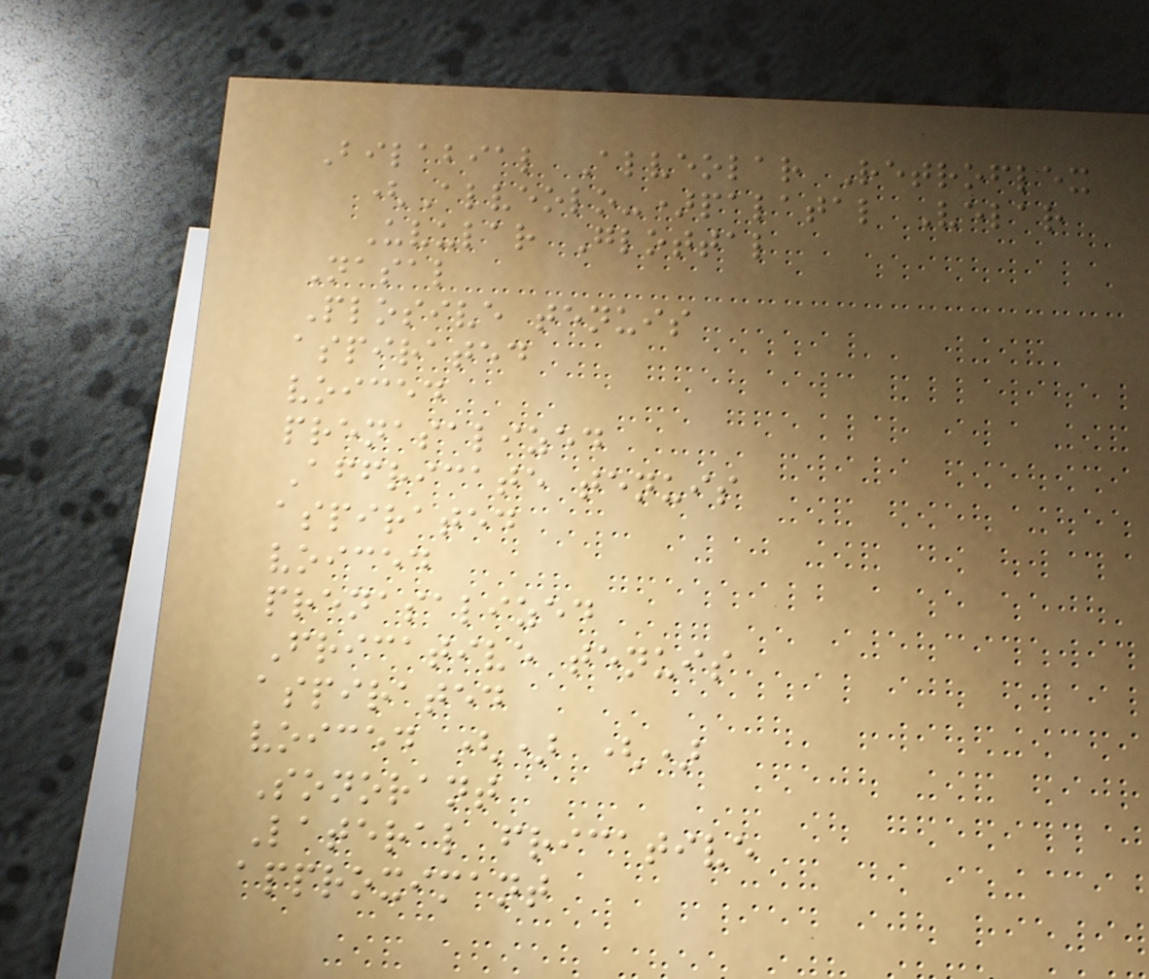Bilabial Alveolar Retroflex
(Alveolo-)palatal Velar
Uvular Glottal
Nasal
Plosive tenuis
aspirated
voiced
prenasalized
Affricate tenuis
aspirated
voiced
prenasalized
Fricative tenuis
aspirated
voiced () ()
Sonorant
Lateral fricative
approximant
